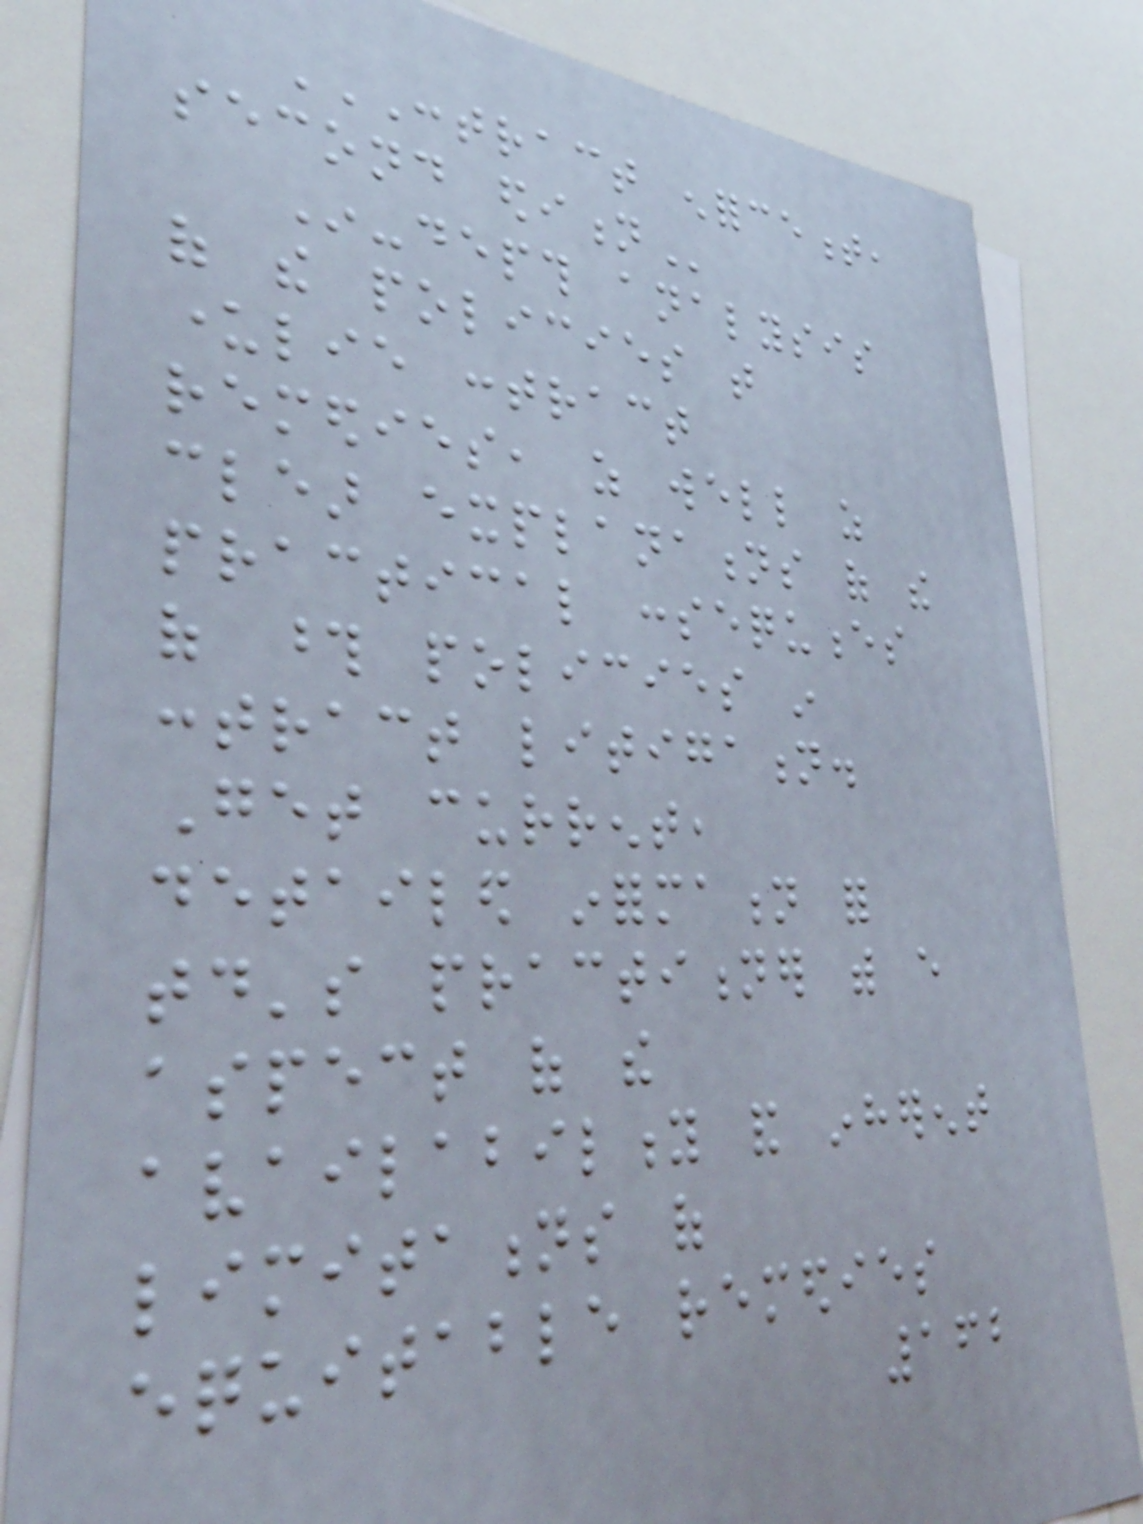CONTRACT ENFORCEMENT,
SECOND EDITION
In-depth analysis
of the policies that
underlie contract
remedies, as well as
clear explanations of the
practical consequences
of those policies in
contract litigation.
Get current,
detailed information for
today's practitioner with every
aspect of the
availability and inherent
limitations of
equitable remedies
162
